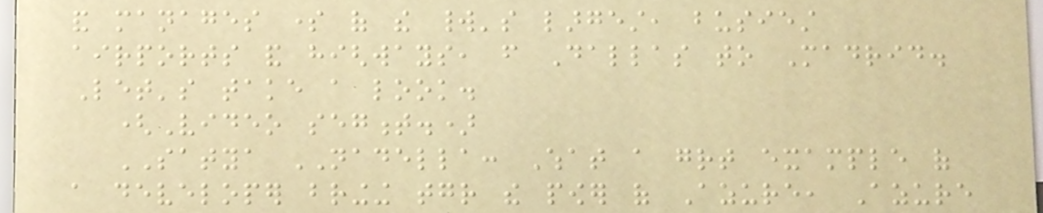and manages some of the world's largest, busiest
airports and highways, from Dallas to Madrid.
Let's take a look.
(Video segment.)
SATYA NADELLA: What a great example of
a developer bringing together the power of Azure, Azure
